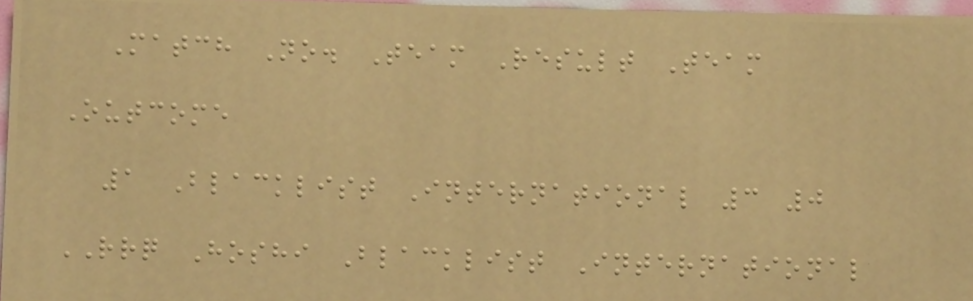Match No. Team Result Team
Outcome
1 Blacklist International 3 0
RRQ Hoshi Blacklist International
